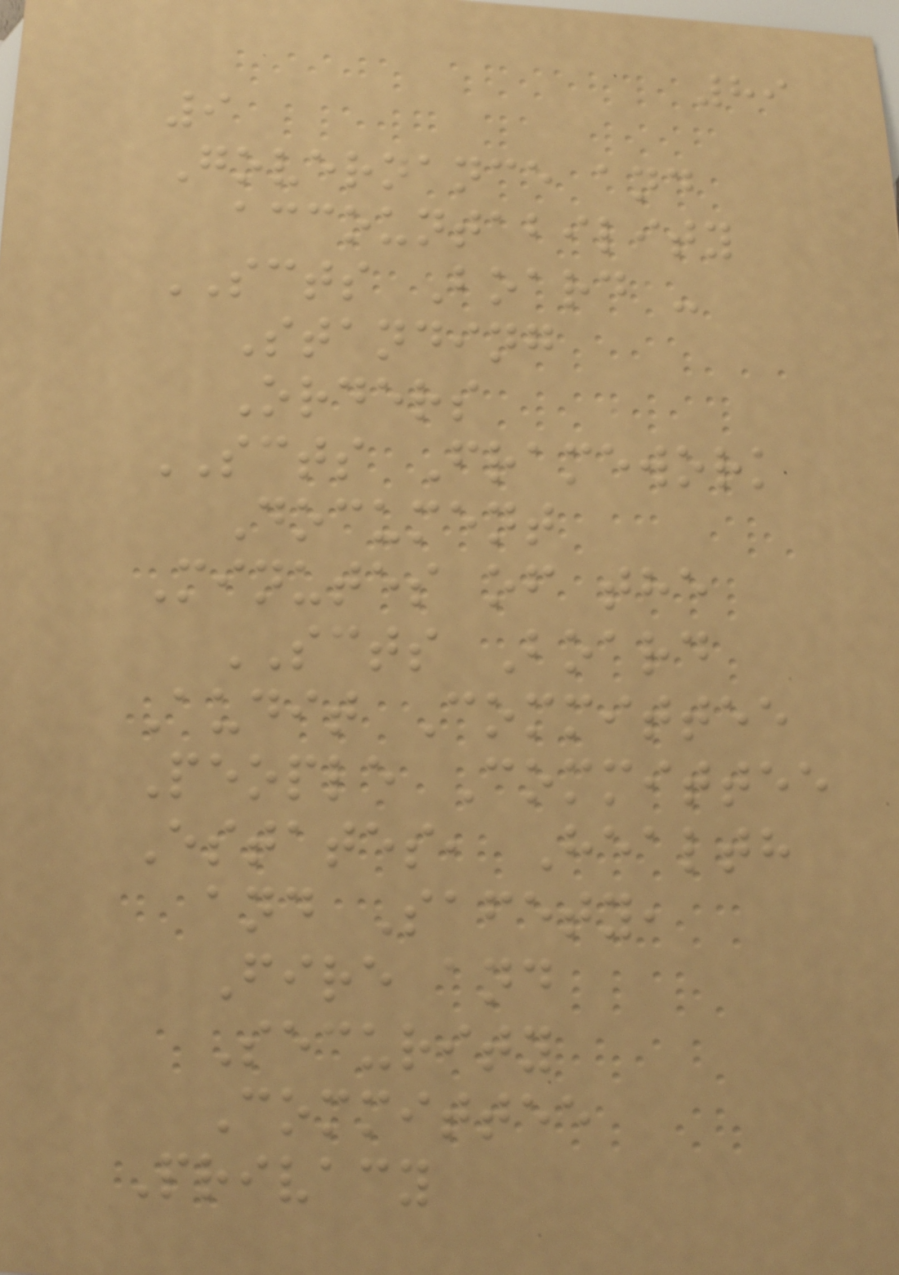89
9
Governance and
accountability
SCTS Board -
Standing
Orders
SCTS Framework
Document
Minutes of the
SCTS Board
Audit Committee
People Committee
Estates, Health
and Safety,
Fire and
Security
Committee
Privacy
